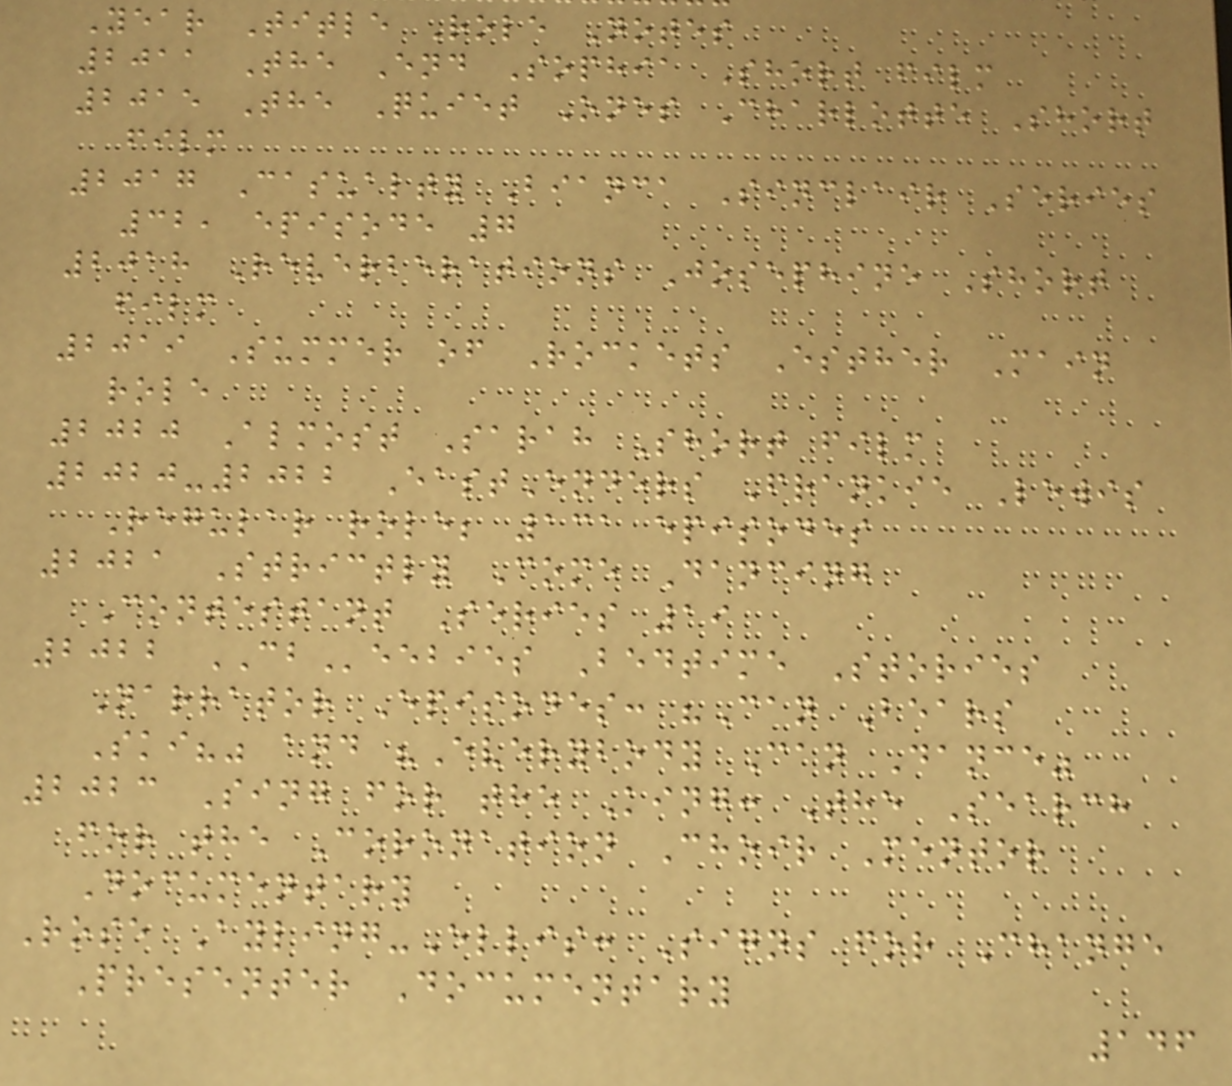Year Title Role Notes
2011 The End Sophia Short film
2015 The Quiet Ones Charlotte Short
film
2017 Casualty Bianca Sinclair Series
32, episode 7
2018 Reverberations Josephine Short
film
2019 Summer of Rockets Esther Main
role
2020 Almost Sarah Short film
2020-2022 EastEnders Frankie Lewis
Regular role; 131 episodes
2021 Strictly Come Dancing
Contestant Series 19
2022 CBeebies Bedtime Stories
Narrator Episodes: "Can Bears
Ski?" and "Everybody Can Dance"
2023 Sing for the King: The Search
for the Coronation Choir Mentor
Documentary
Rose Ayling-Ellis: Signs for Change
Presenter Documentary
146
